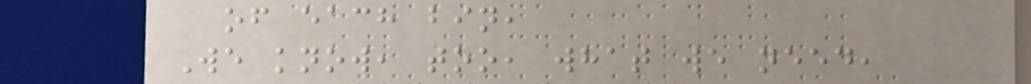of each bin,
We know, too, what we need,
